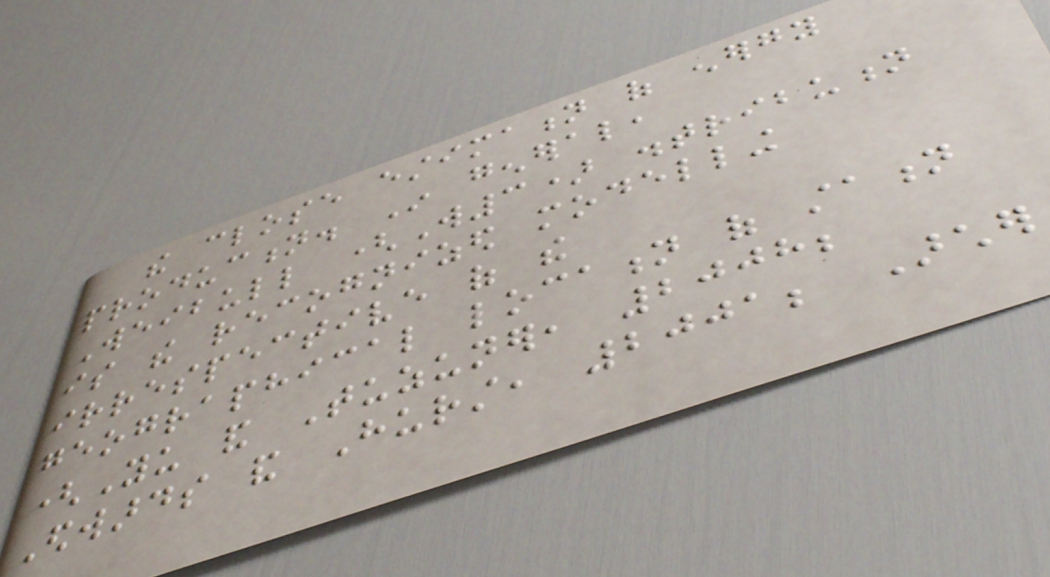the close estimation of energy
production. In general,
Weibull (W3) distribution
is the recognized modelling
irrespective of the
geographical location of station
(Yu and Tuzuner, 2008;
Edwards and Hurst, 2001; Archer
